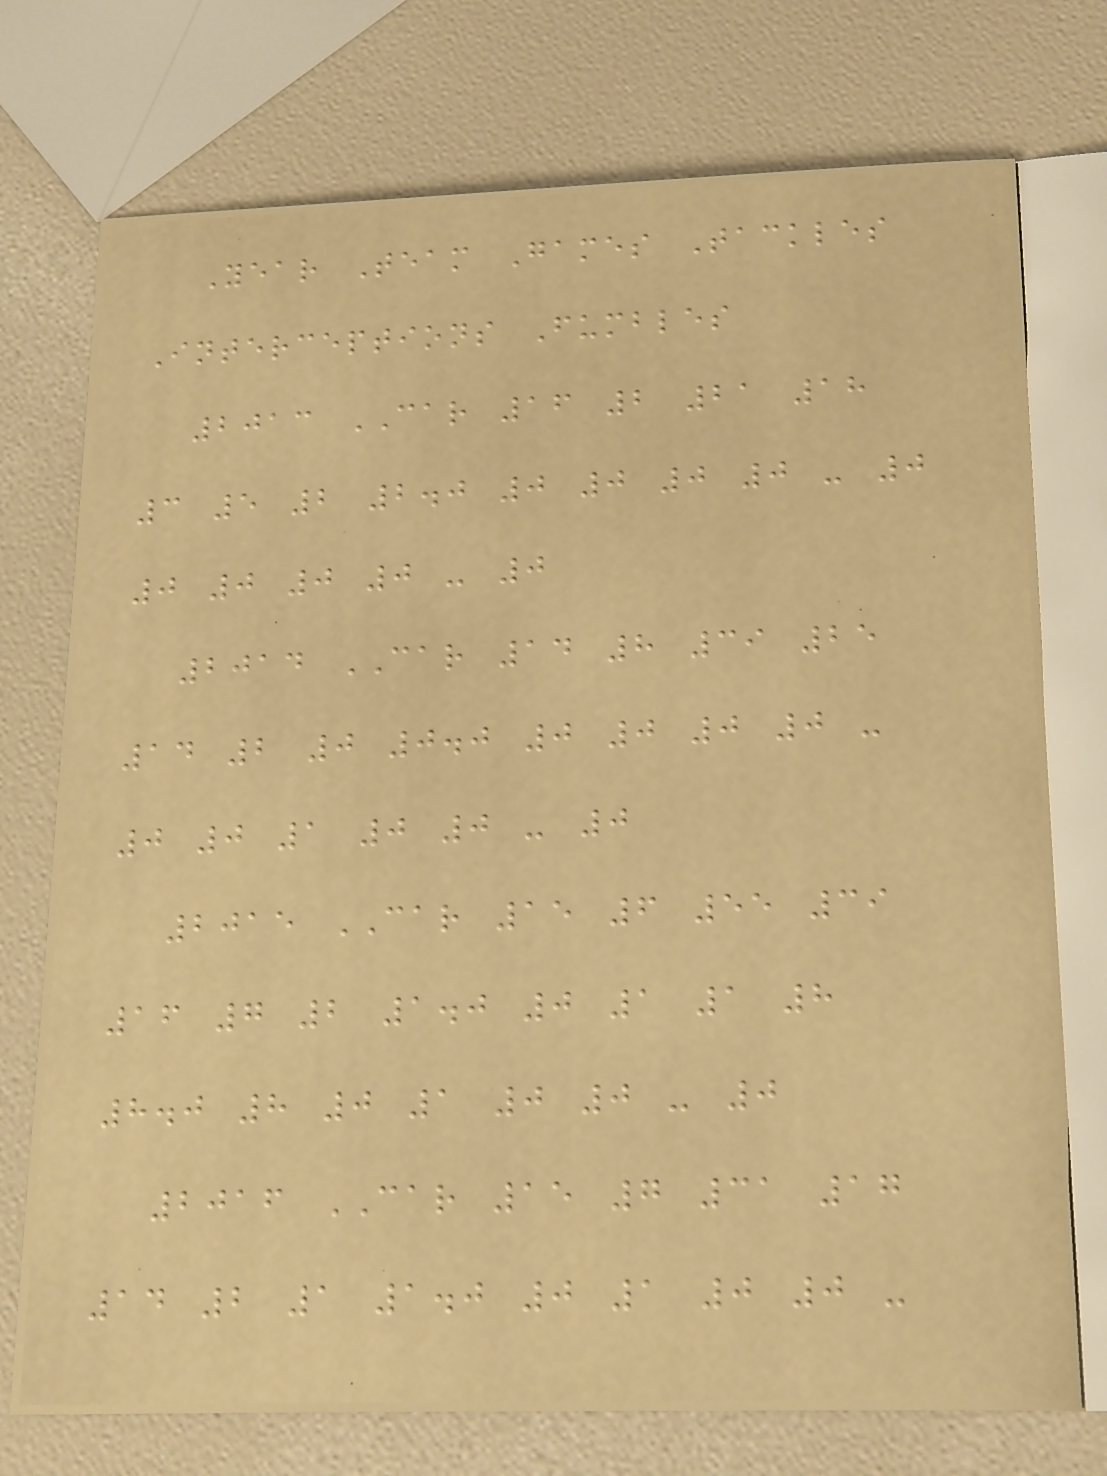Year Team Games Tackles
Interceptions Fumbles
2013 CAR 16 2 21 18
3 5 2 2.0 0 0 0 0 - 0
0 0 0 0 - 0
2014 CAR 14 8 39 25
14 2 0 0.0 0 0 0 0 -
0 0 1 0 0 - 0
2015 CAR 15 6 55 39
16 7 2 1.0 0 1 1 8
8.0 8 0 1 0 0 - 0
2016 CAR 15 7 31 17
14 2 1 1.0 0 1 0 0 -
